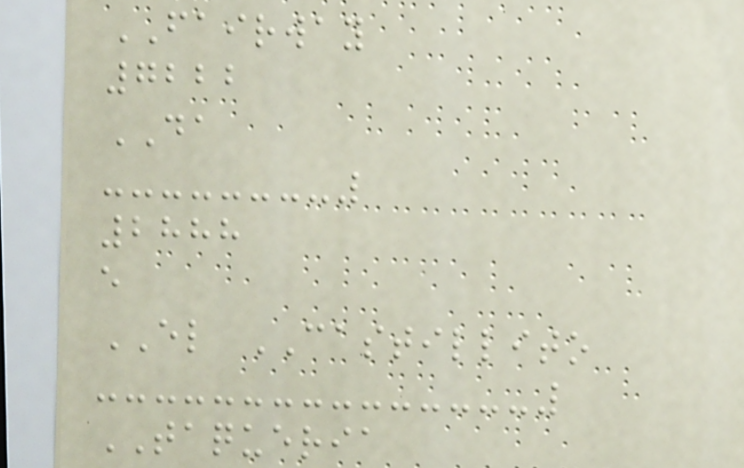FAIRWAY
7222
DA
2888
e
EL CASTILLITO
TAQUERIA
